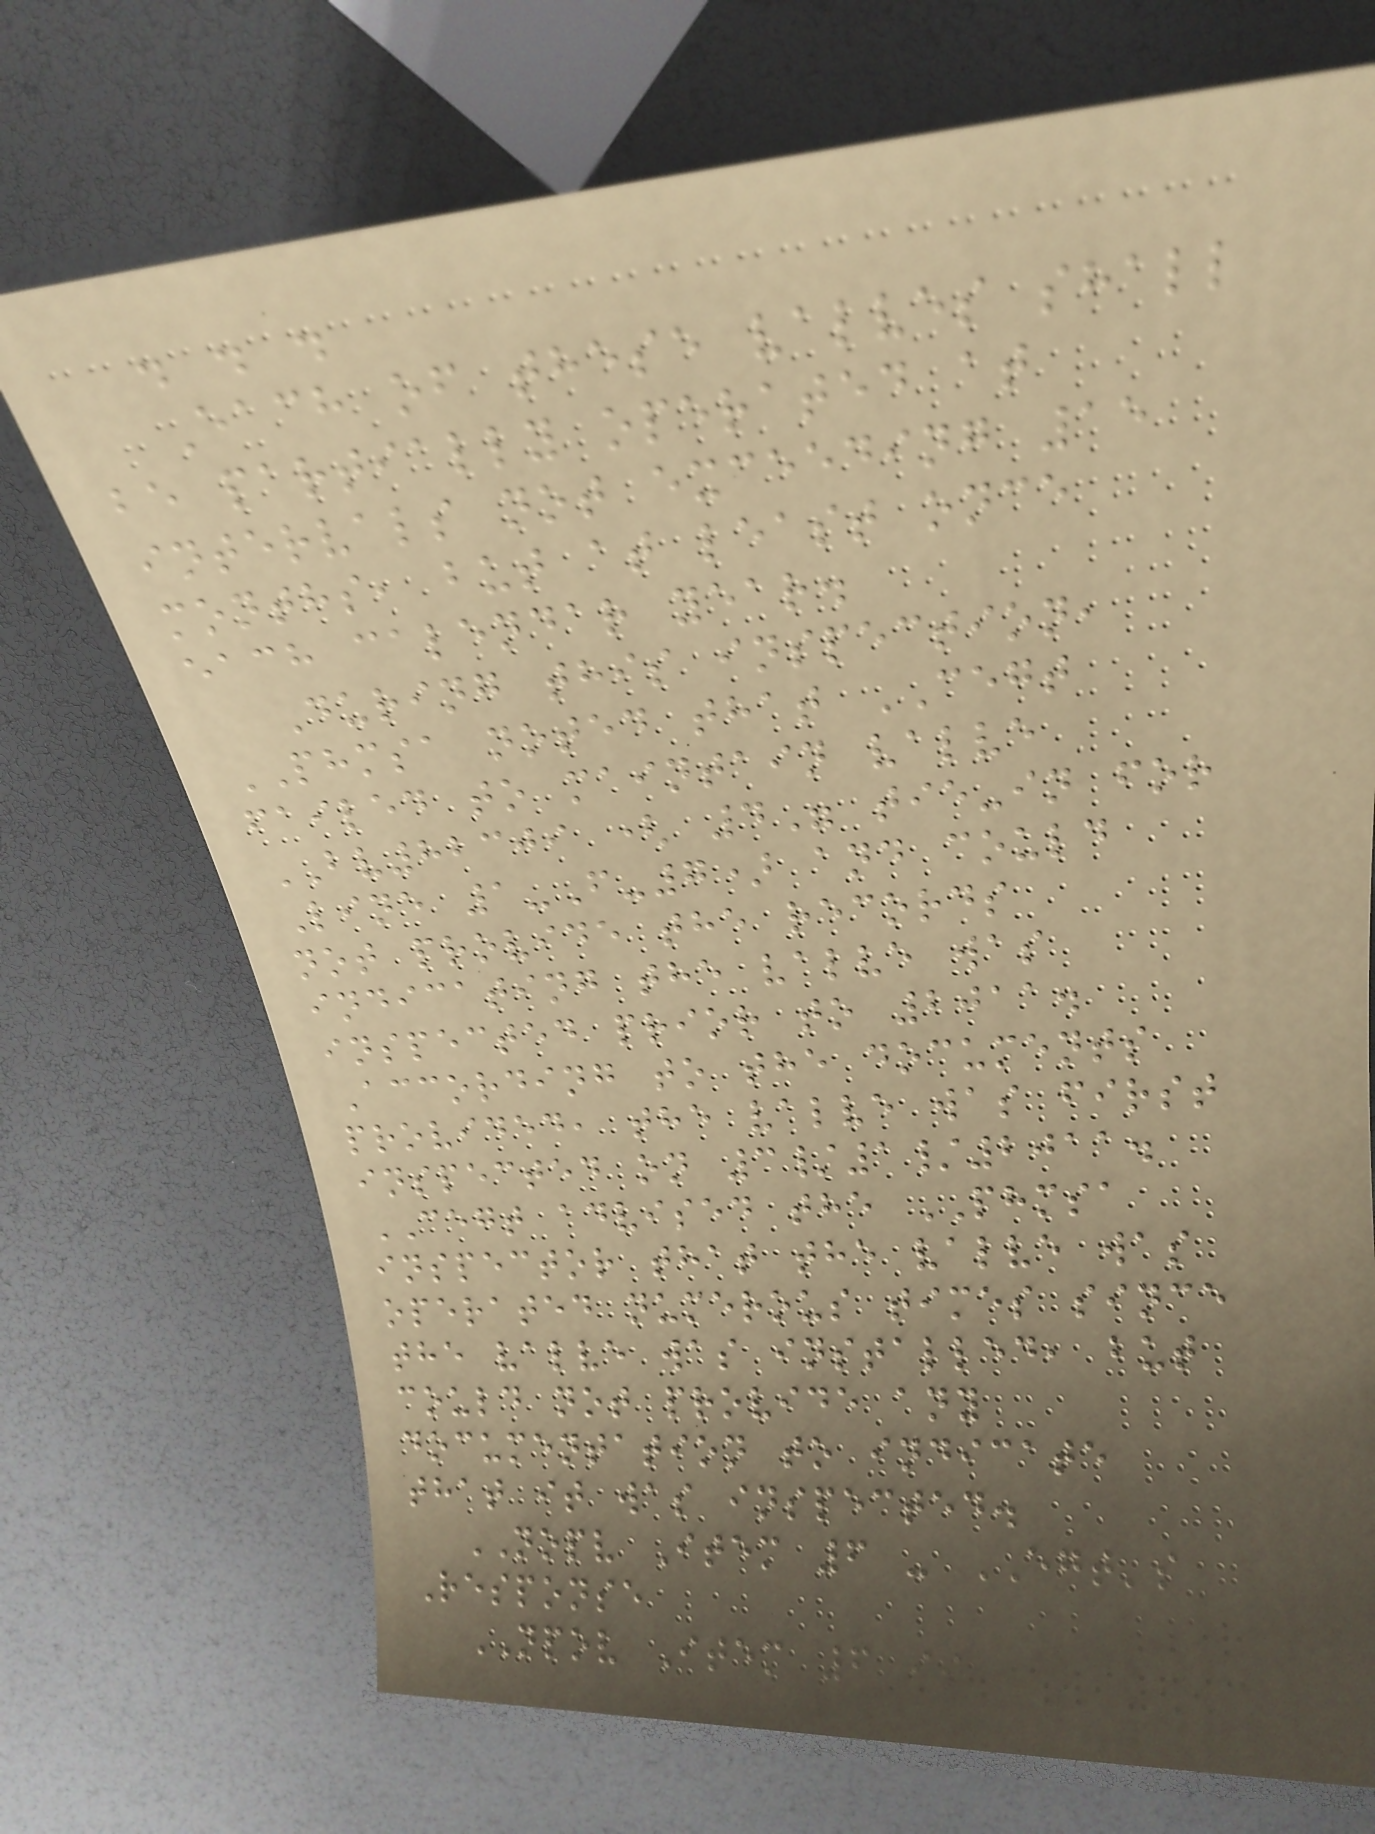. . .
Each of these valves shall
be partially operated at
intervals not exceeding 15
months, but at least once
each calendar year.
During this inspection,
PHMSA noted that CEGT
failed to maintain valve
BV82309 ( 4" tie-in for
Line 1-F-7) and could
not provide the records
indicating the valve was
inspected prior to 2011.
According to the documents
provided, the valve was first
inspected on 3/1/2011.
CEGT advised the PHMSA
inspector that the valve was
operated numerous times since
the valve was installed, but
could not provide any
documentation to indicate
that it was inspected.
NOPV Item 6 - EGT's
Response
NPOV Item 6 is
